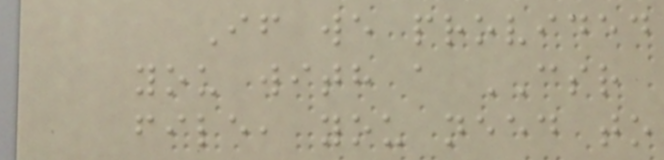If we provided
you with a CSR
file, you need to
